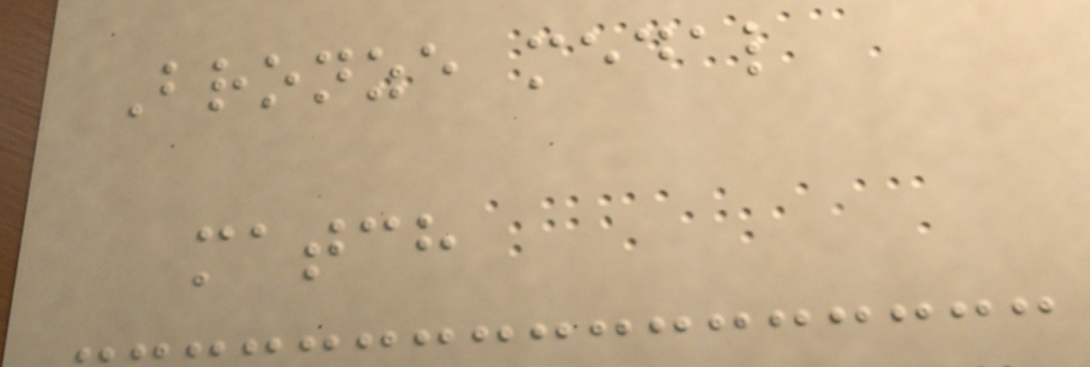Bronze medal
match
